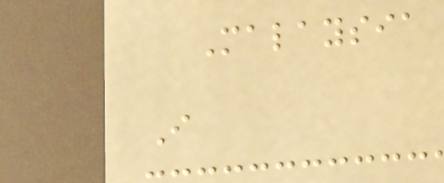Malaysia
I
